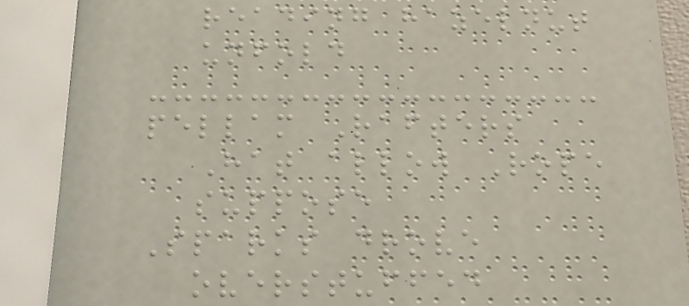reading hazelnut
unfold
pellam Rafters
Hat allow Rope
suppose
Sparks drove
overstuffed
